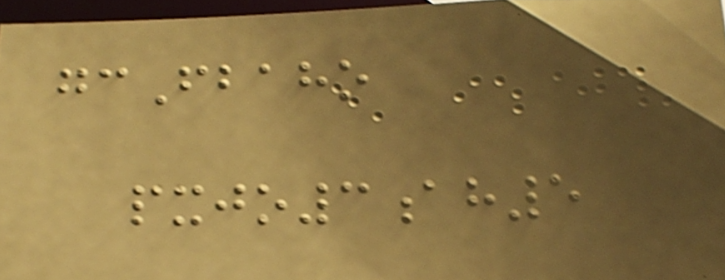gcFbaho
pxjo3ah5
